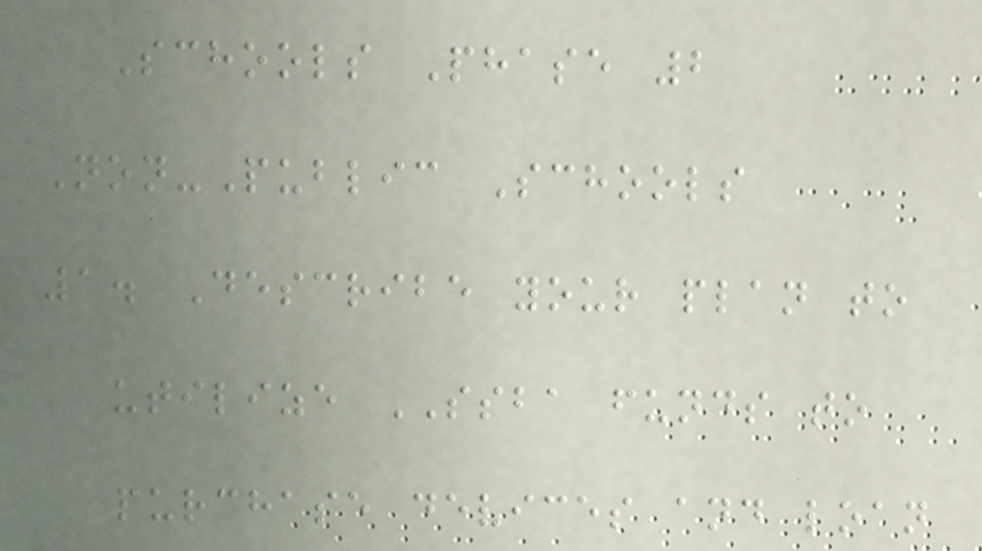Schools Phase 2
Non-Public Schools
1. Describe your plan to
utilize SSBA funds to
purchase devices and loan
